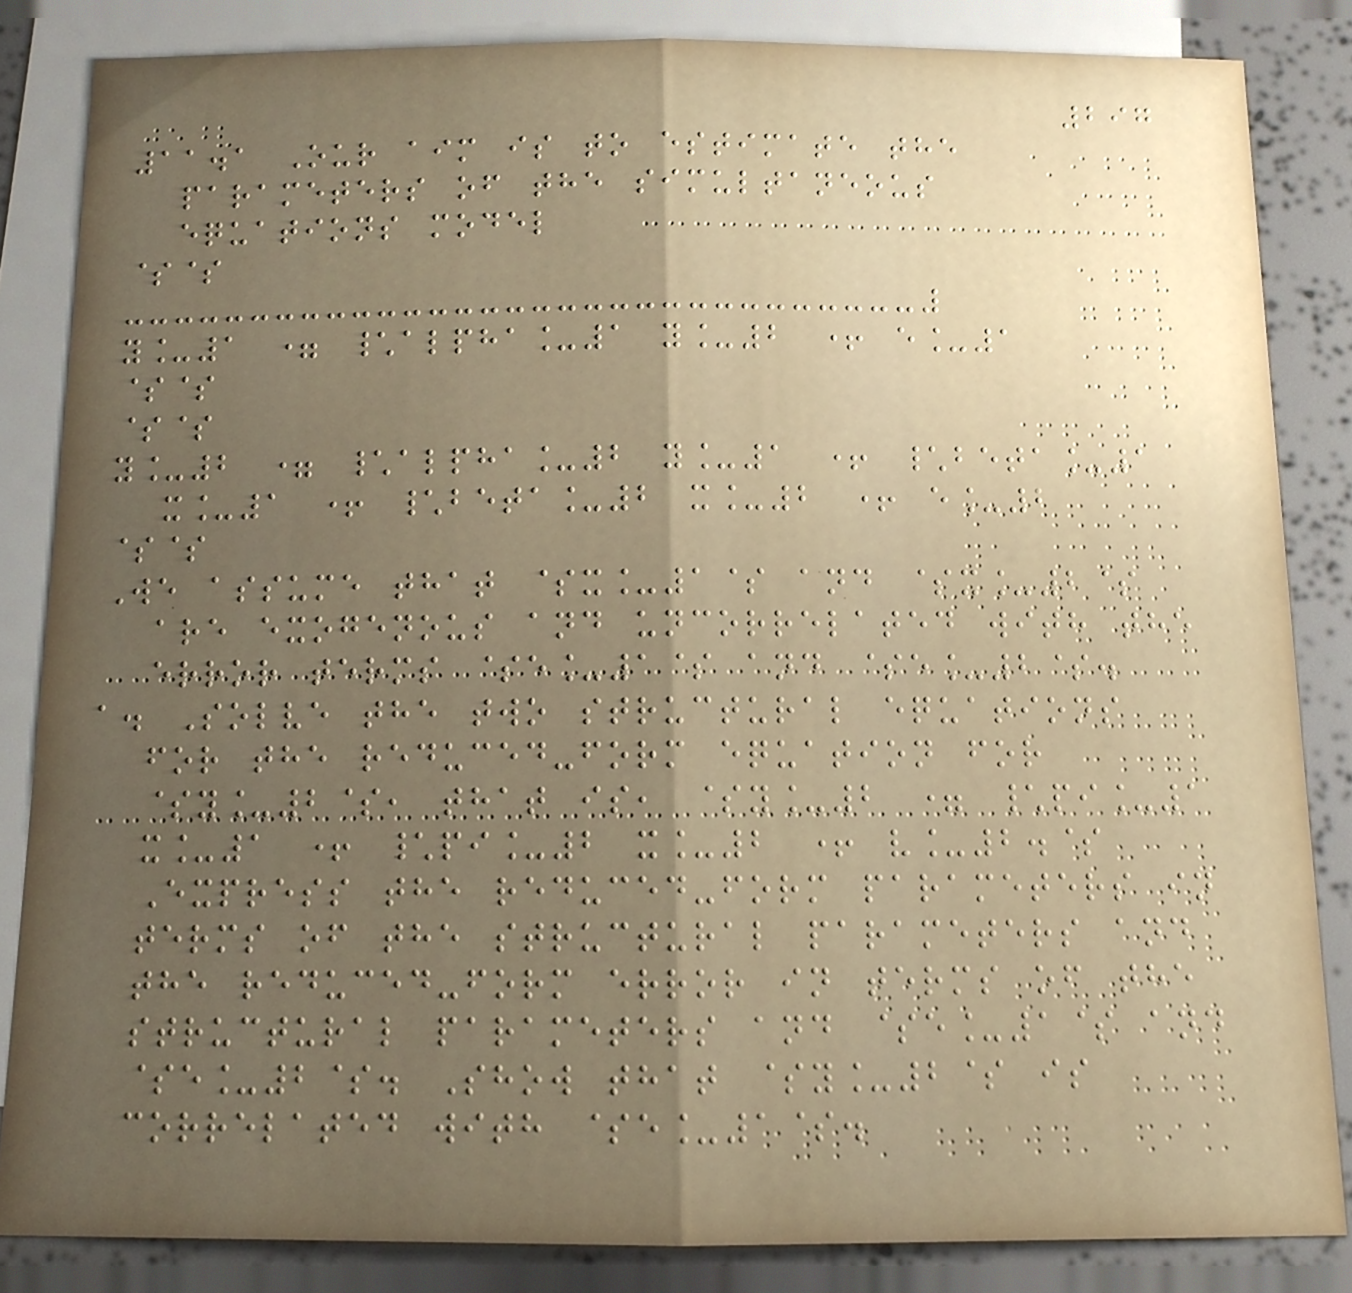297
11.1 Our aim is to estimate the
parameters of the simultaneous
equations model
$$
y_1 = \alpha_1 y_2 + e_1
$$
$$
y_2 = \alpha_2 y_1 + \beta_1
x_1 + \beta_2 x_2 + e_2
$$
We assume that $x_1$ and $x_2$
are exogenous and uncorrelated with the
error terms $e_1$ and $e_2$.
a. Solve the two structural equations
for the reduced-form equation for
$y_2$, that is, $y_2 = \pi_1
x_1 + \pi_2 x_2 + v_2.$
Express the reduced-form parameters in
terms of the structural parameters and
the reduced-form error in terms of the
structural parameters and $e_1$ and
$e_2$. Show that $y_2$ is
correlated with $e_1$.
